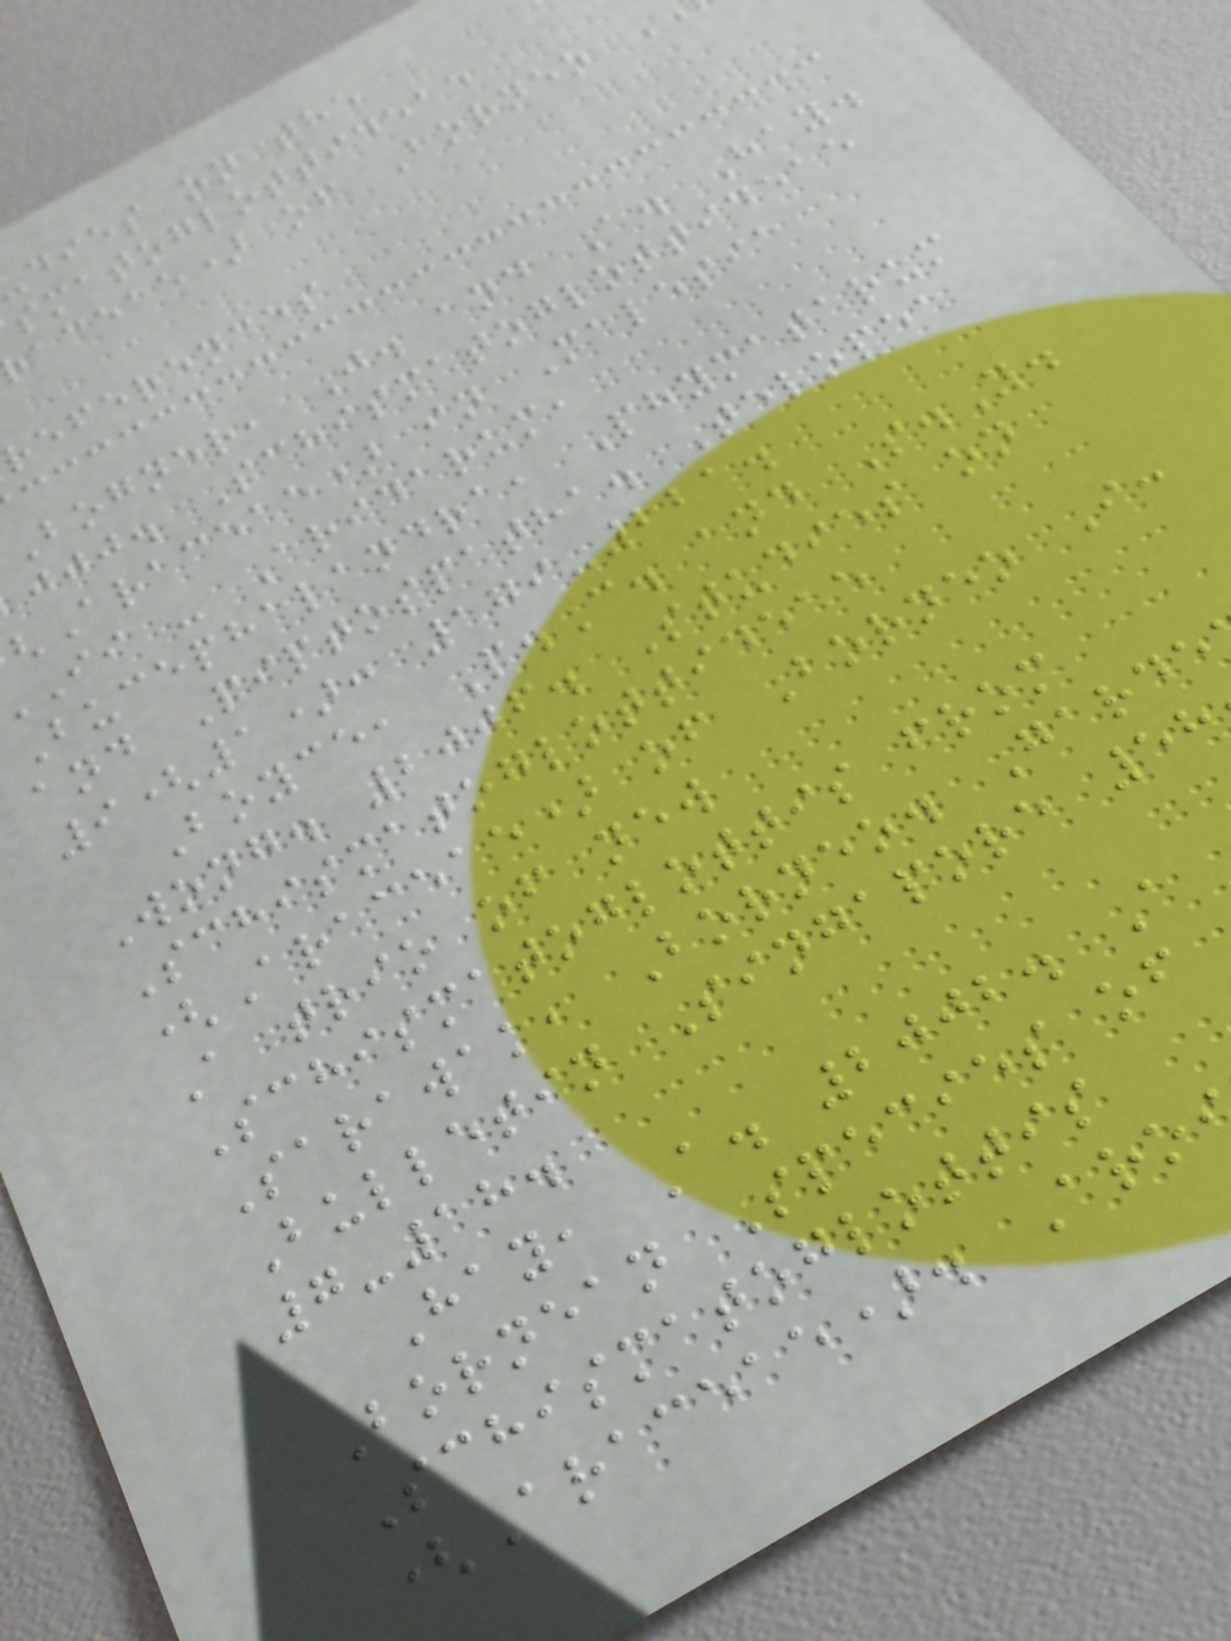dies on the
smatoglottideae
aceae) of Borneo
references
Bogner, J. and A. Hay.
jjj. Schismatoglottideae
Araceae) in Malesia
ii - Aridarum,
Bucephalandra, Phymatarum
and Piptospatha. Telopea
9(1): 179-221.
Boyce, P.C. and S.Y.
Wong. 2006. Studies on
Schismatoglottideae
(Araceae) of Borneo I:
A trio of new
Schismatoglottis from
Sarawak, Borneo. Garde
Bulletin Singapore 58
7-18.
Hay, A. 2002. A
Bornean Species of
Schismatoglottis
(Araceae). Aro
